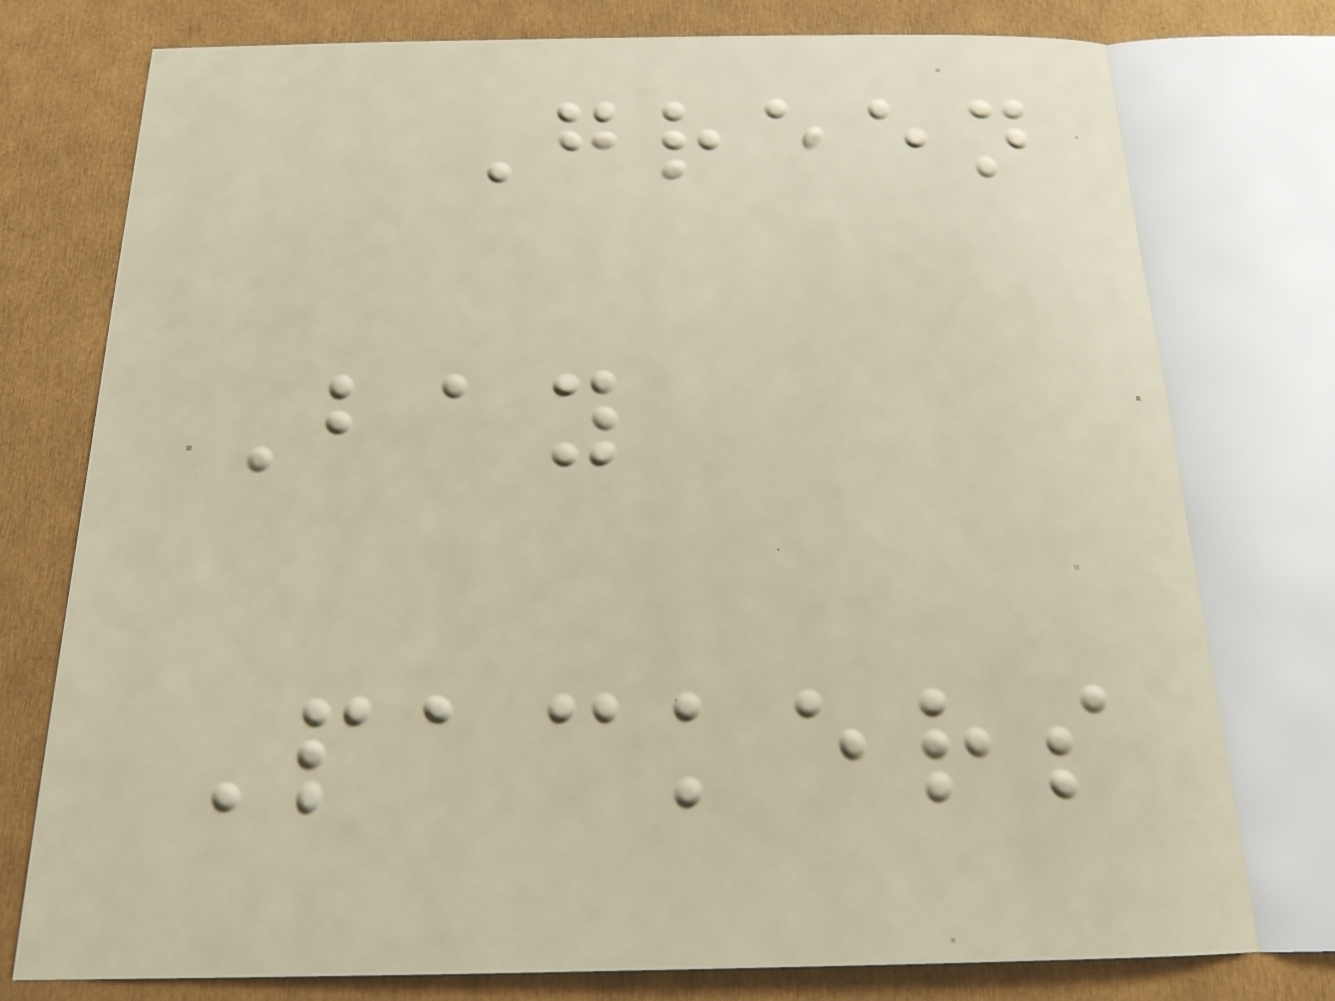Green
Bay
Packers
